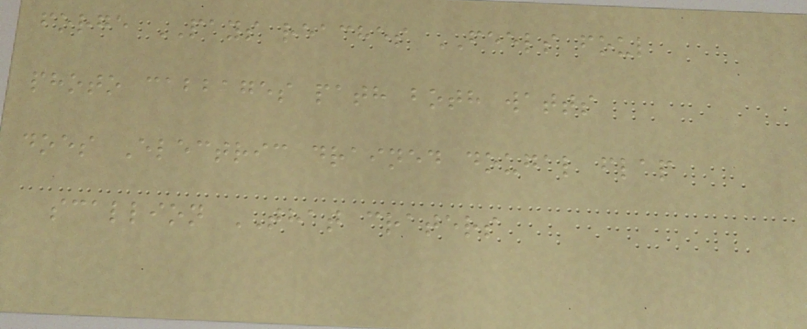forge PAYS reaches FEELS foul
photo cabbages path both watts
does Electric drained dougal flap
scallion THAT craters
